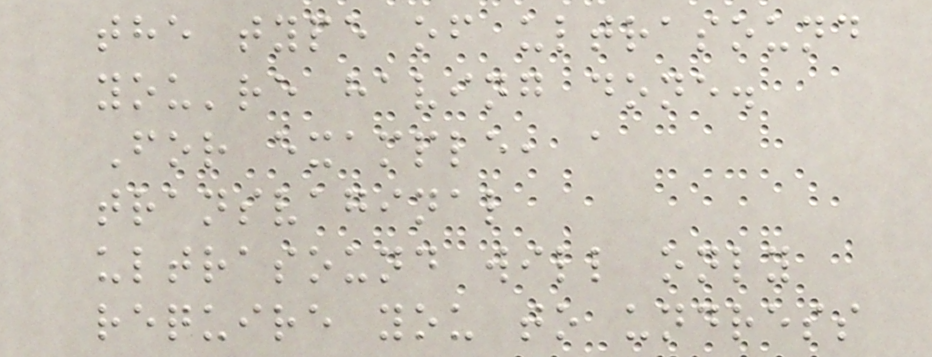the type of ultrasound
you're having done.
For example, a
transvaginal
ultrasound will only
require you to undress
